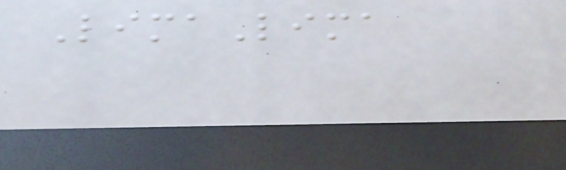LimaLima
